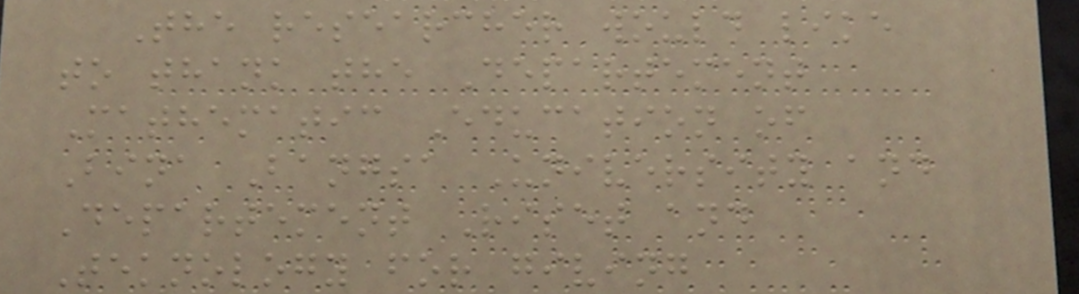The researcher would like
to thank the Departement
Mathematic Education of
Bina Bangsa University and
Departement Riset and
Teknology for giving
